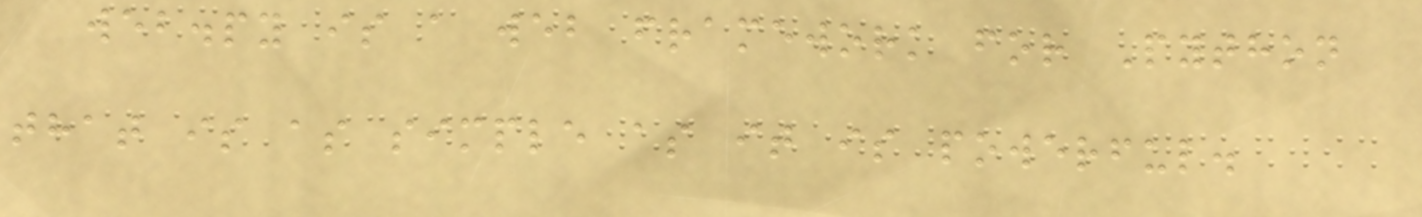web.py is a web framework for Python
that is as simple as it is powerful.
